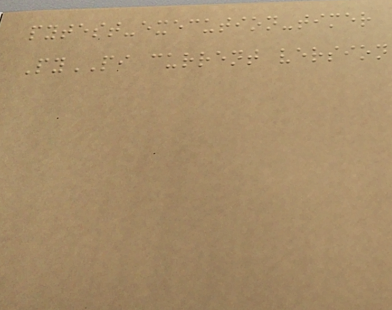pytest-execution-timer
PyPI current version
